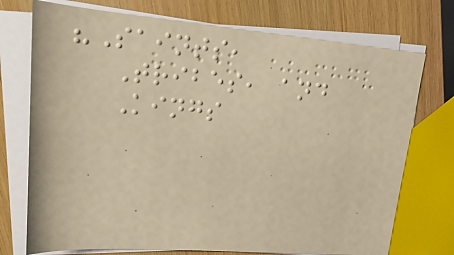"Saints,
Tribes, and
Kings
